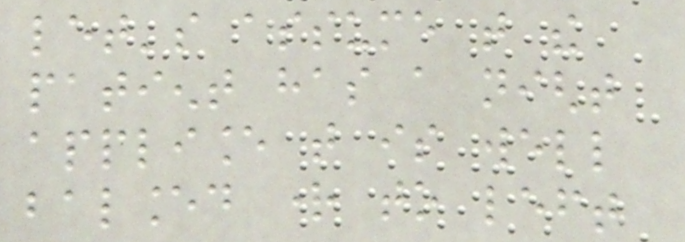let's assume that the
patient has a night
appliance that is well
balanced right to left
